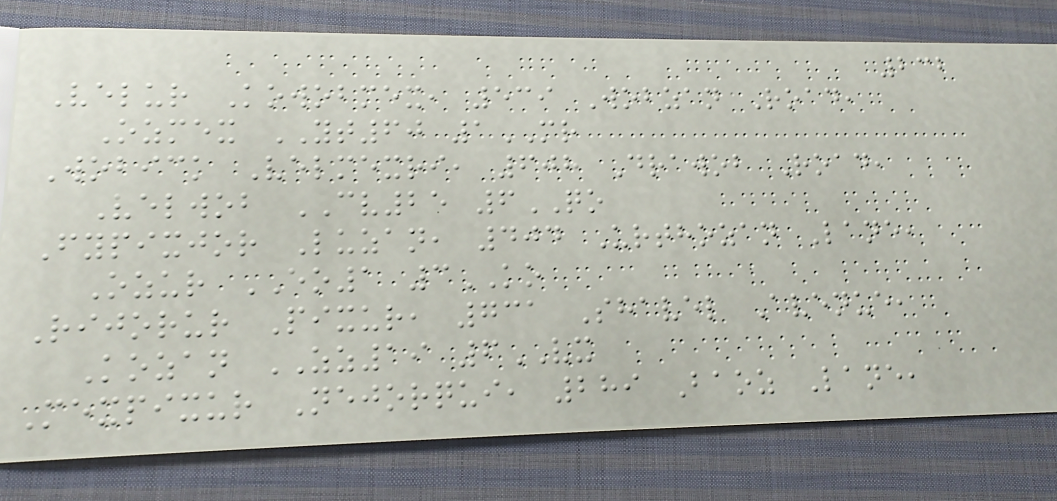232
Velur Kowobmex, 539 Wobzan Road,
Ozmex YT60 1MR
Wobick Velmexri, 608 Drawob Road,
Velwob CV25 6QO
Fypixjor Luzan, 404 Urthozan Lane,
Ozur EO1 3KO
Rijorur Pixur, 731 Shavel Avenue,
Kozan ZZ19 6VX
Mexpixur Nejorqui, 289 Baoz Lane,
